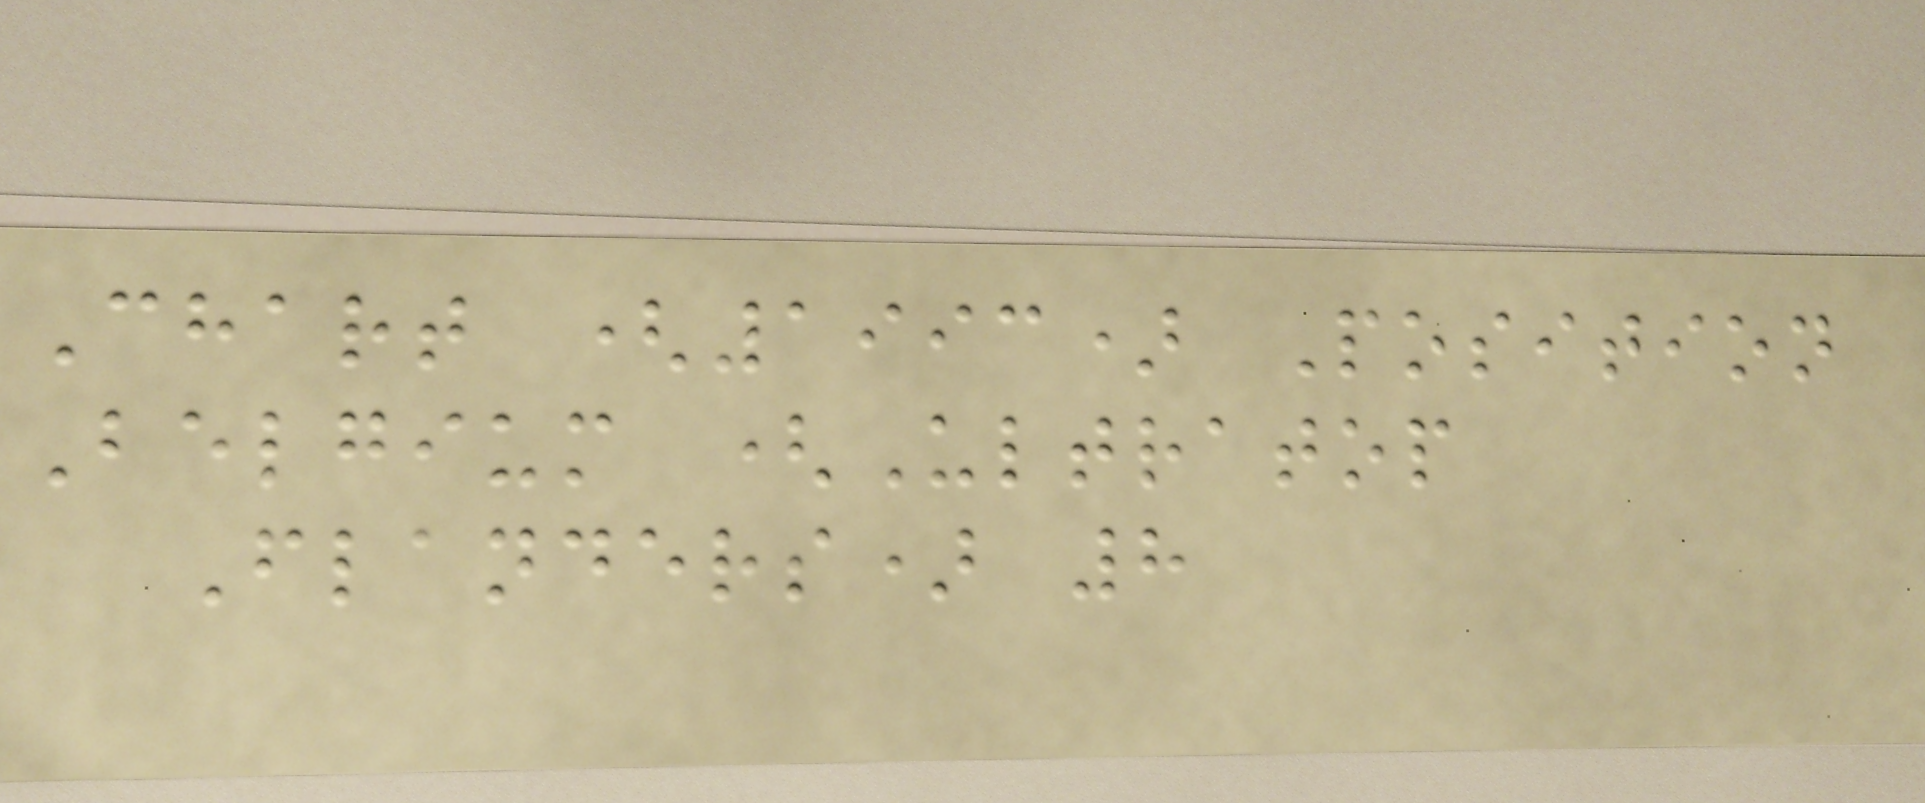Chart (1993) Position
Belgium (Ultratop
Flanders) 8
